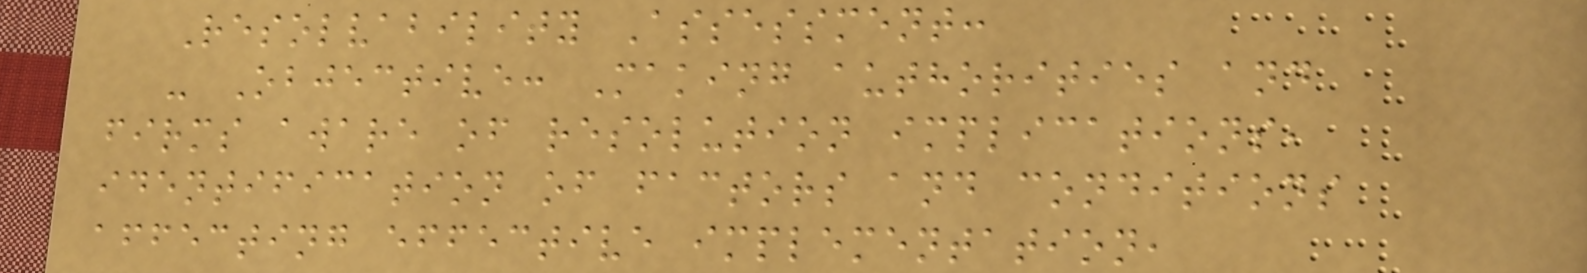Resolvability Assessment:
- Objective: Making authorities and
firms aware of resolution implications,
identification of factors and conditions
affecting effective implementation,
